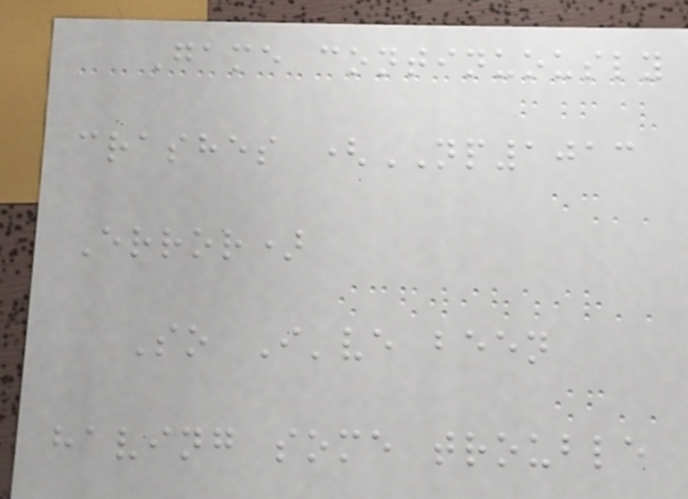Game continuously
crashes (NP1013
Error)
So I've been
having some trouble
